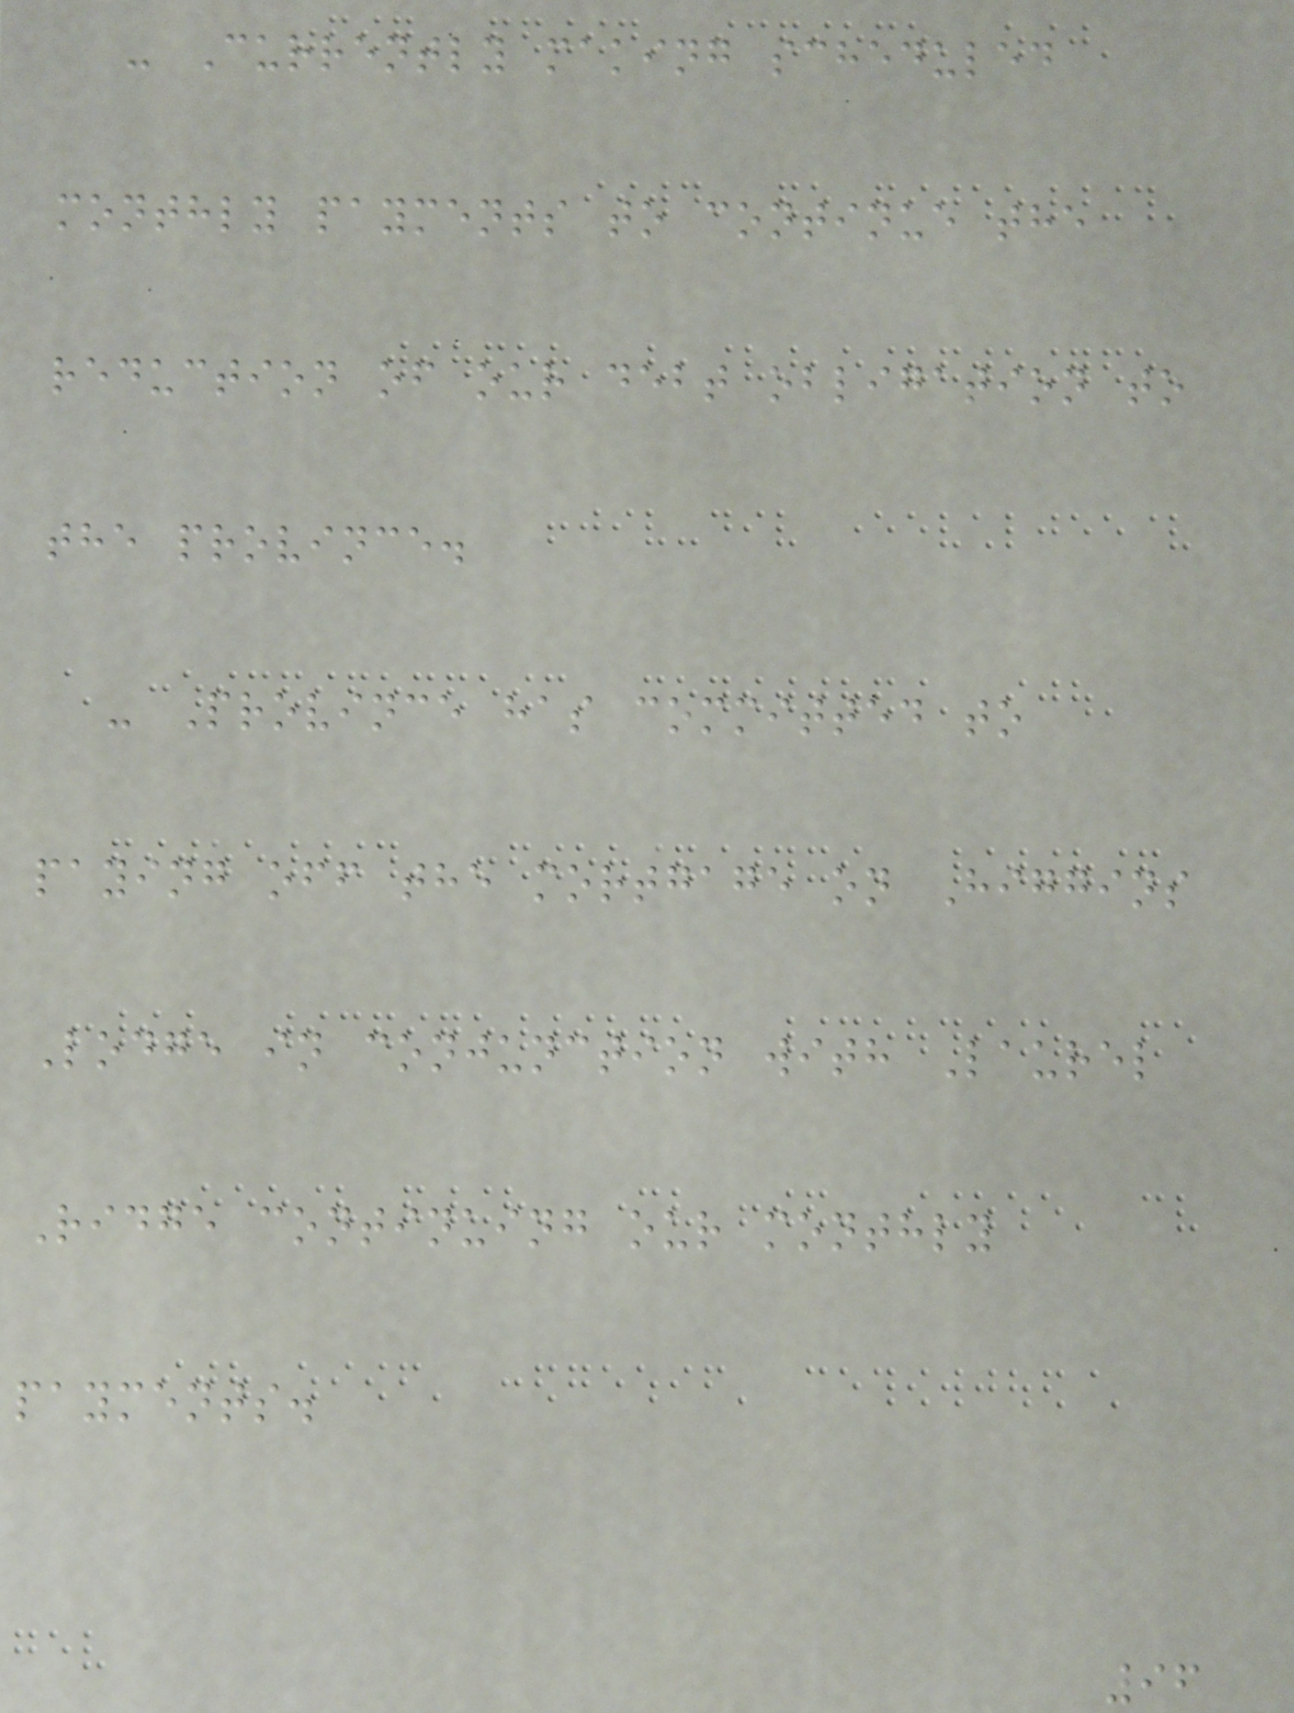- Currently making scheduled
monthly payments to continue the
reduction of our debt obligation to
the province.
- Province has committed to
paying off the mortgage on Higgins
Lodge in conjunction with Laurel
Ridge continuing our monthly
payments.
96
